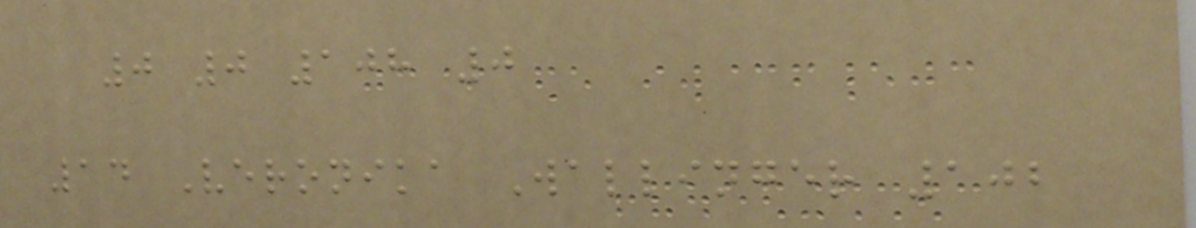0 0 108 0
14 Veronika Wallinger 102
